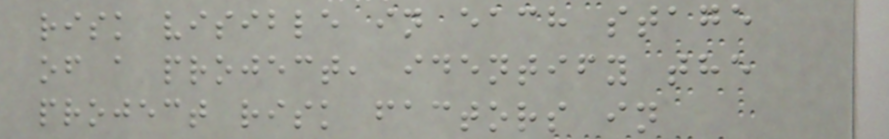risk visible in each stage
of a project, identify the
project risk factors in
